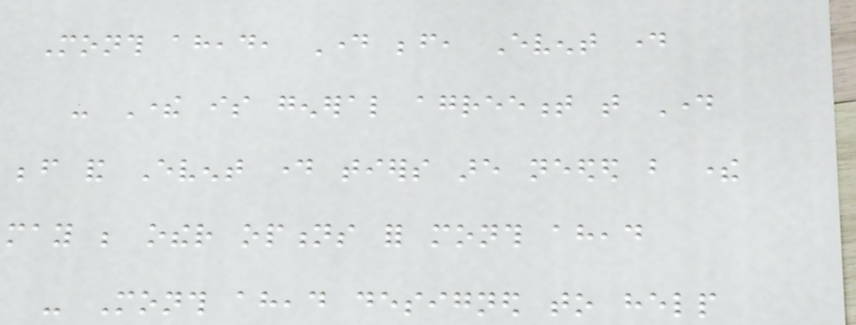Month ahead, Day before, Event day
- There is general agreement that Day
before and Event day tiers are needed but there
may be other options for month ahead
- Month ahead designed to help
